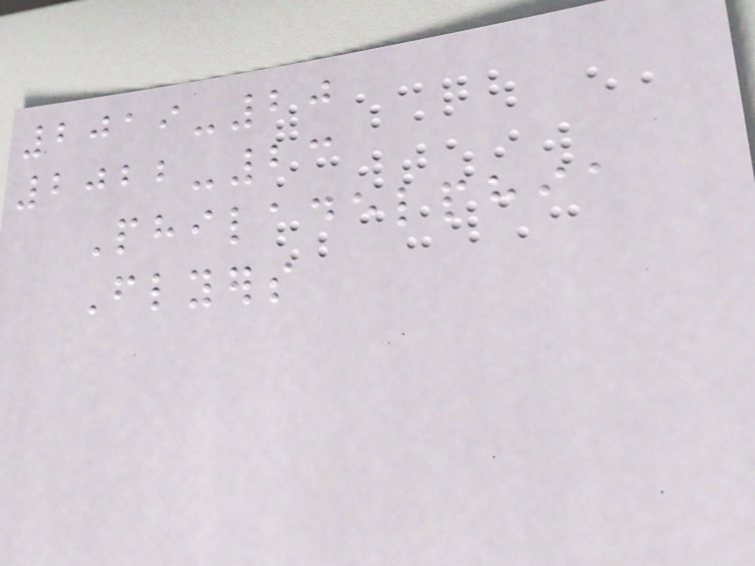2019-20
2022-23
Philadelphia
Flyers
